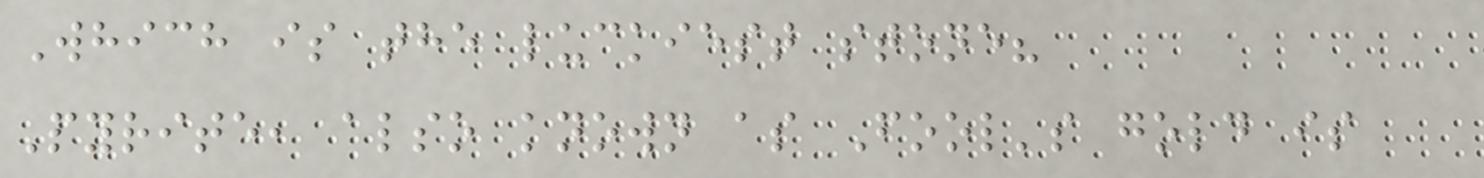Which is the luckiest stone?
Pyrite, also known as Fool's gold is
